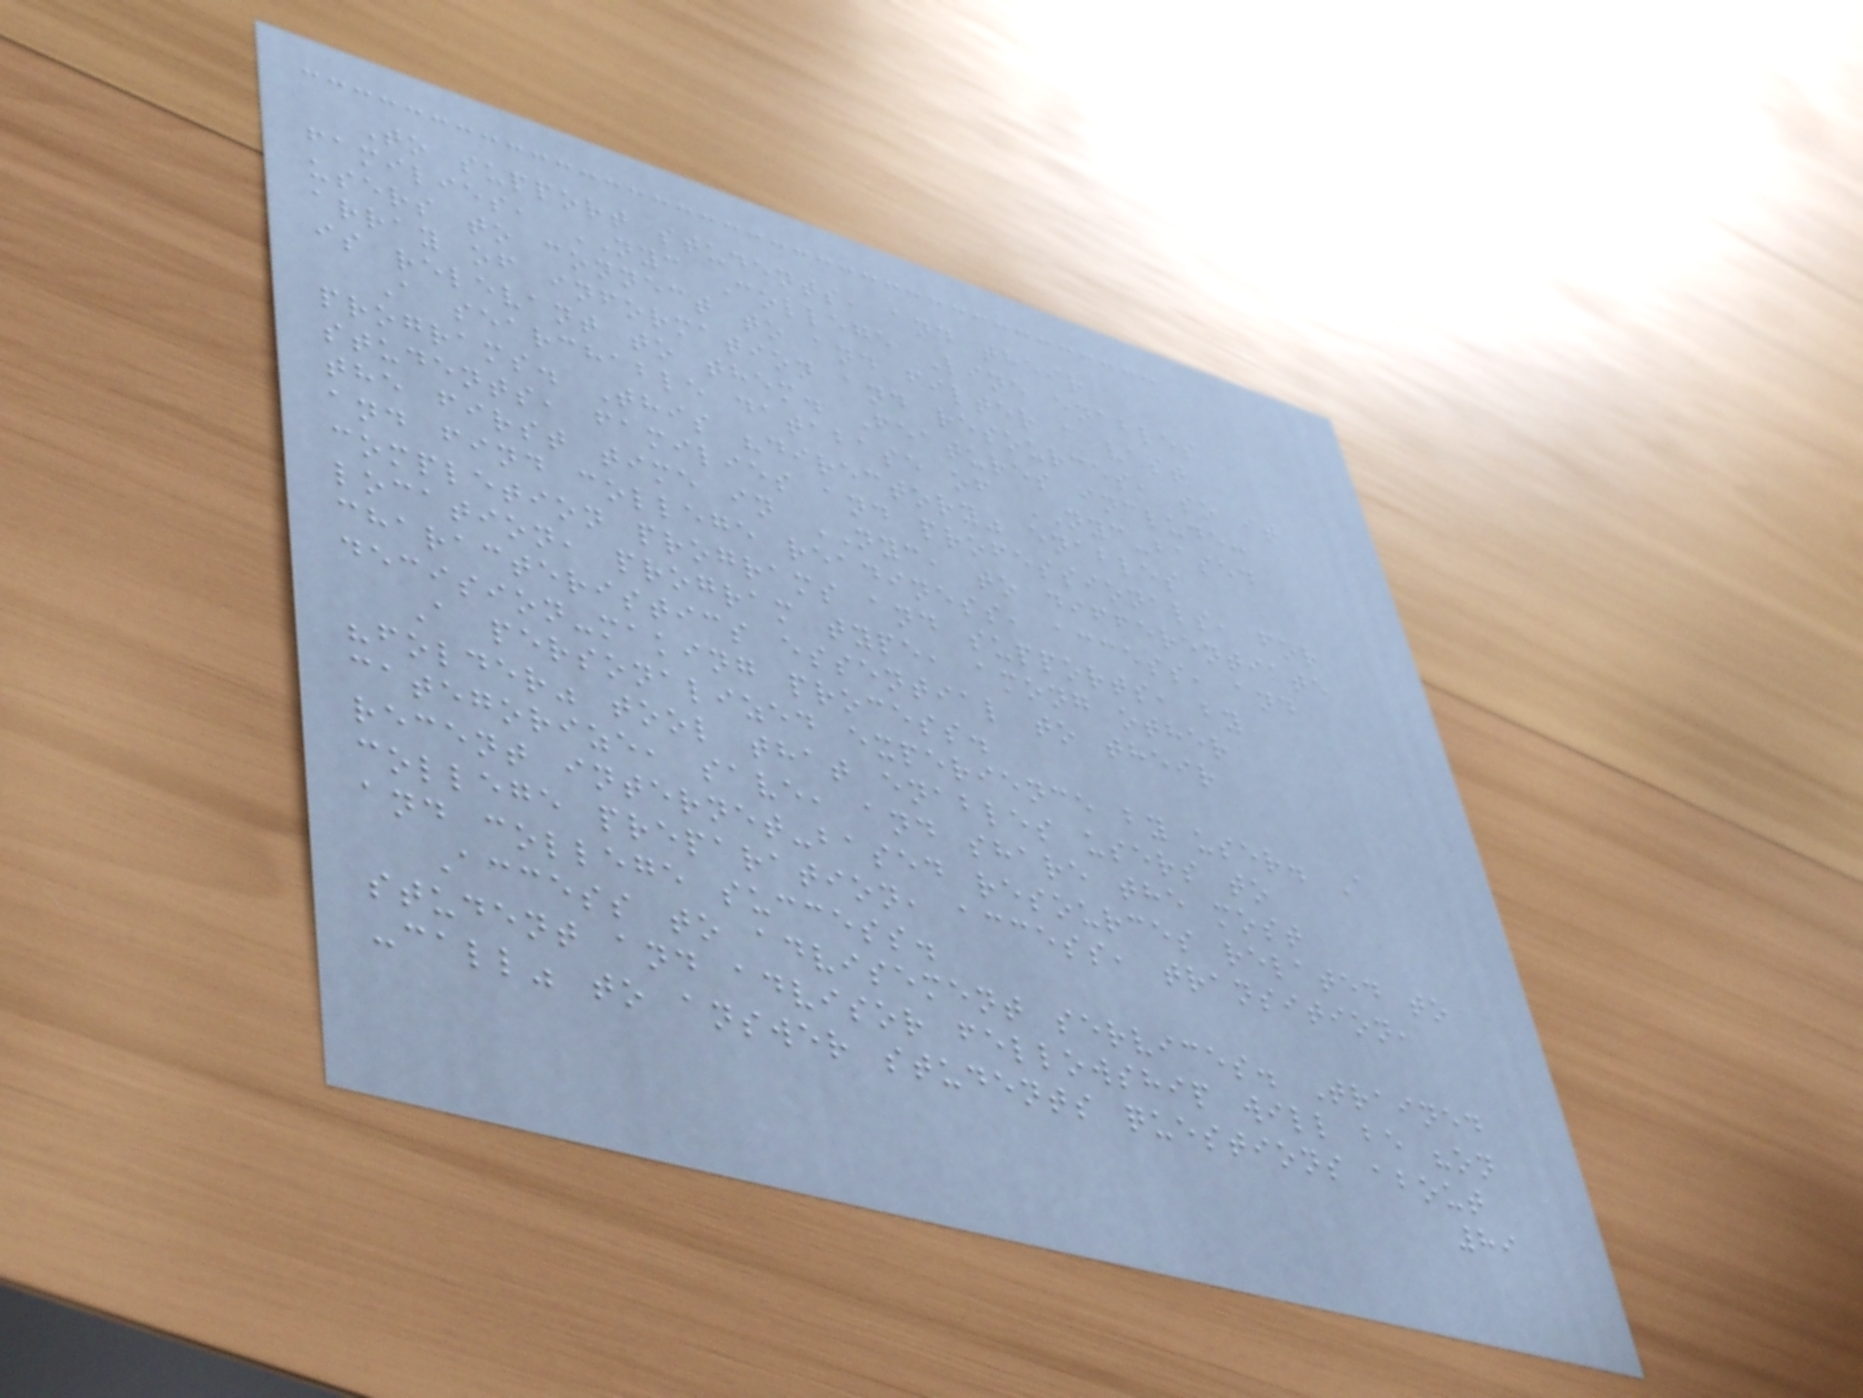To support students, and their
families, NYC College Line enables
users to connect to and filter a vast
array of information and resources, so it
is relevant to them. Features include:
A searchable database of NYC-based
programs. This "directory" enables
students, families and professionals, for
the first time in NYC, to differentiate
and find college readiness, access, and
completion programs and supports, by
location, program type, among other
characteristics essential to their
decision-making process.
A personalized experience by user. A
"folder" tool that enables users to
categorize, save, and share the most
recent internet-based resources related to
college preparation, access, transition,
and college success.
Access to advisement services. Trained
student and advisor fellowship will be "on
-call" to answer students questions about
89
